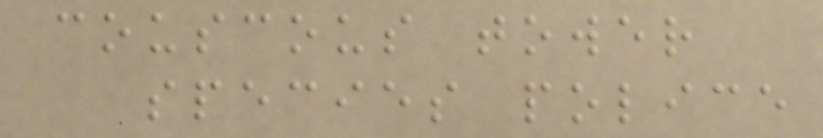couscous tower
species police
